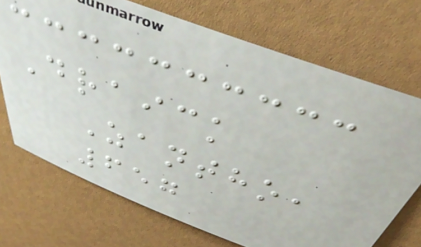Draick
Zantho,
657
